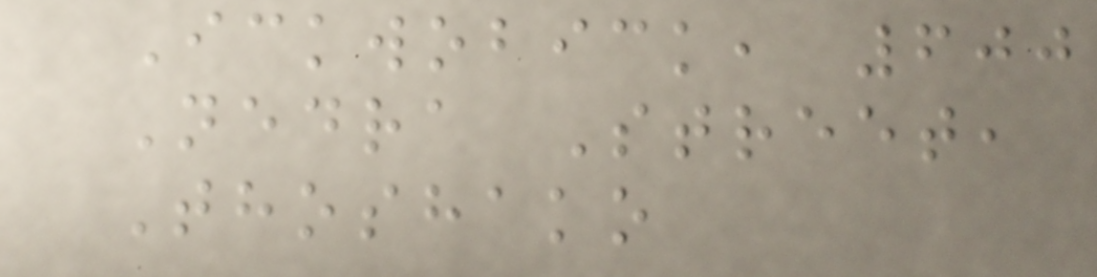Ickwobick, 600
Nedra Street,
Thoshako
